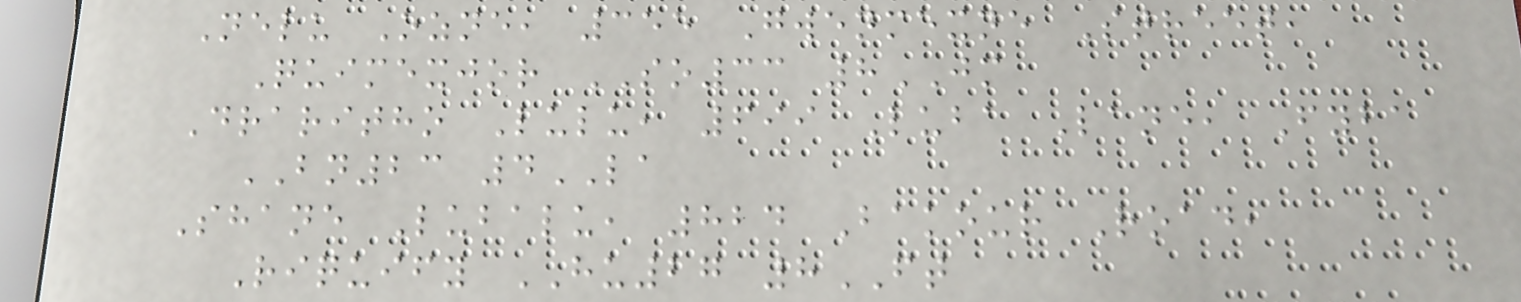Nelu Ozne, 355 Gwenmexne Street,
Quimexjor SO33 8JM
Draritho Lulu, 699 Luba Lane, Fyba
BN23 4LA
Shane Lubalu, 824 Bakour Road,
Riquify HU27 8FT
